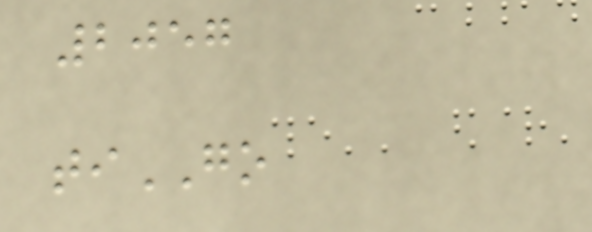2057
tiGO
